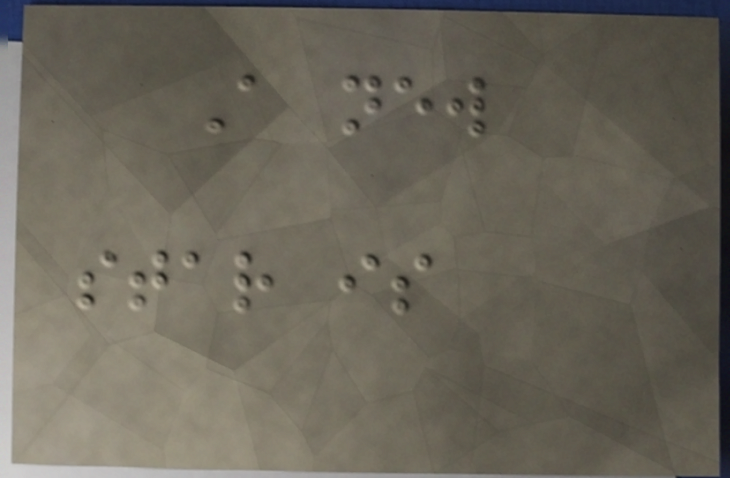A new
star is
